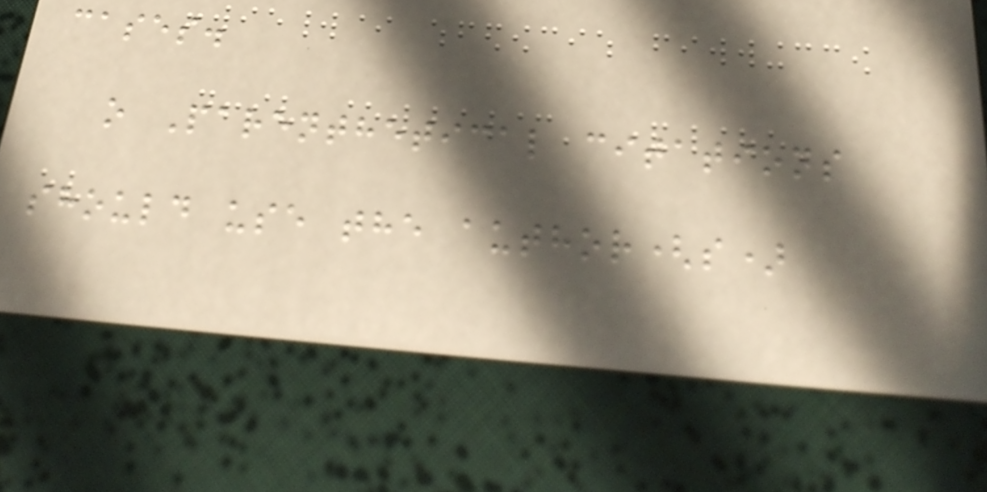cases.
o Parenthetical citations
should use the author(s)
